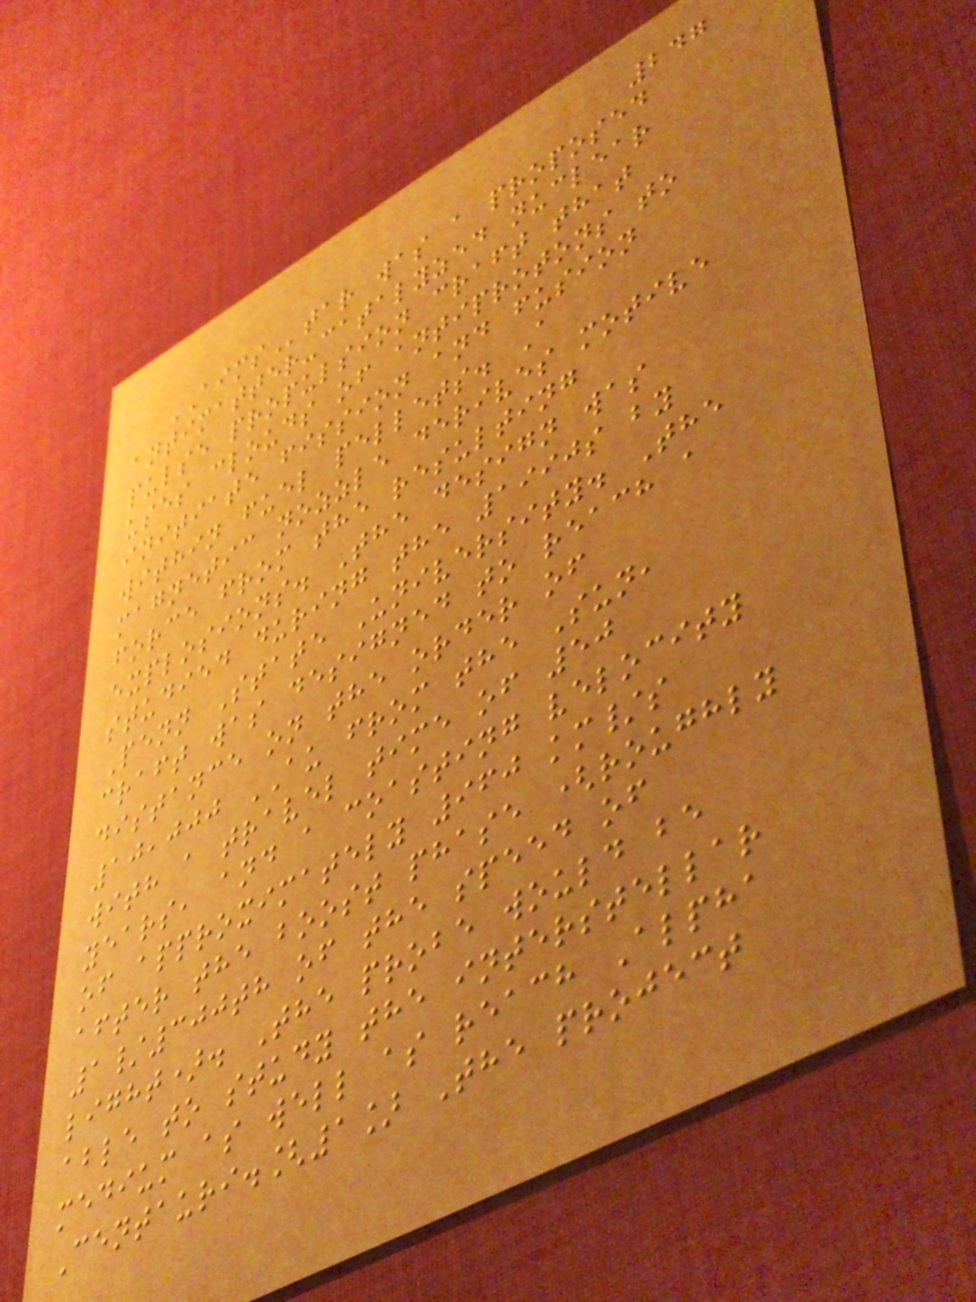247
AIMStar was a proposed
antimatter-catalyzed nuclear
pulse propulsion craft that
uses clouds of antiprotons to
initiate fission and fusion
within fuel pellets. A
magnetic nozzle derives motive
force from the resulting
explosions. The design was
studied during the 1990s by
Penn State University. The
craft was designed to reach a
distance on the order of
10,000 AU from the Sun,
with a travel time of 50
years, and a coasting velocity
of approximately 960 km/s
after the boost phase (roughly
1/300th of the speed of
light). The probe would be
able to study the interstellar
medium as well as reach Alpha
Centauri.[1] The project
